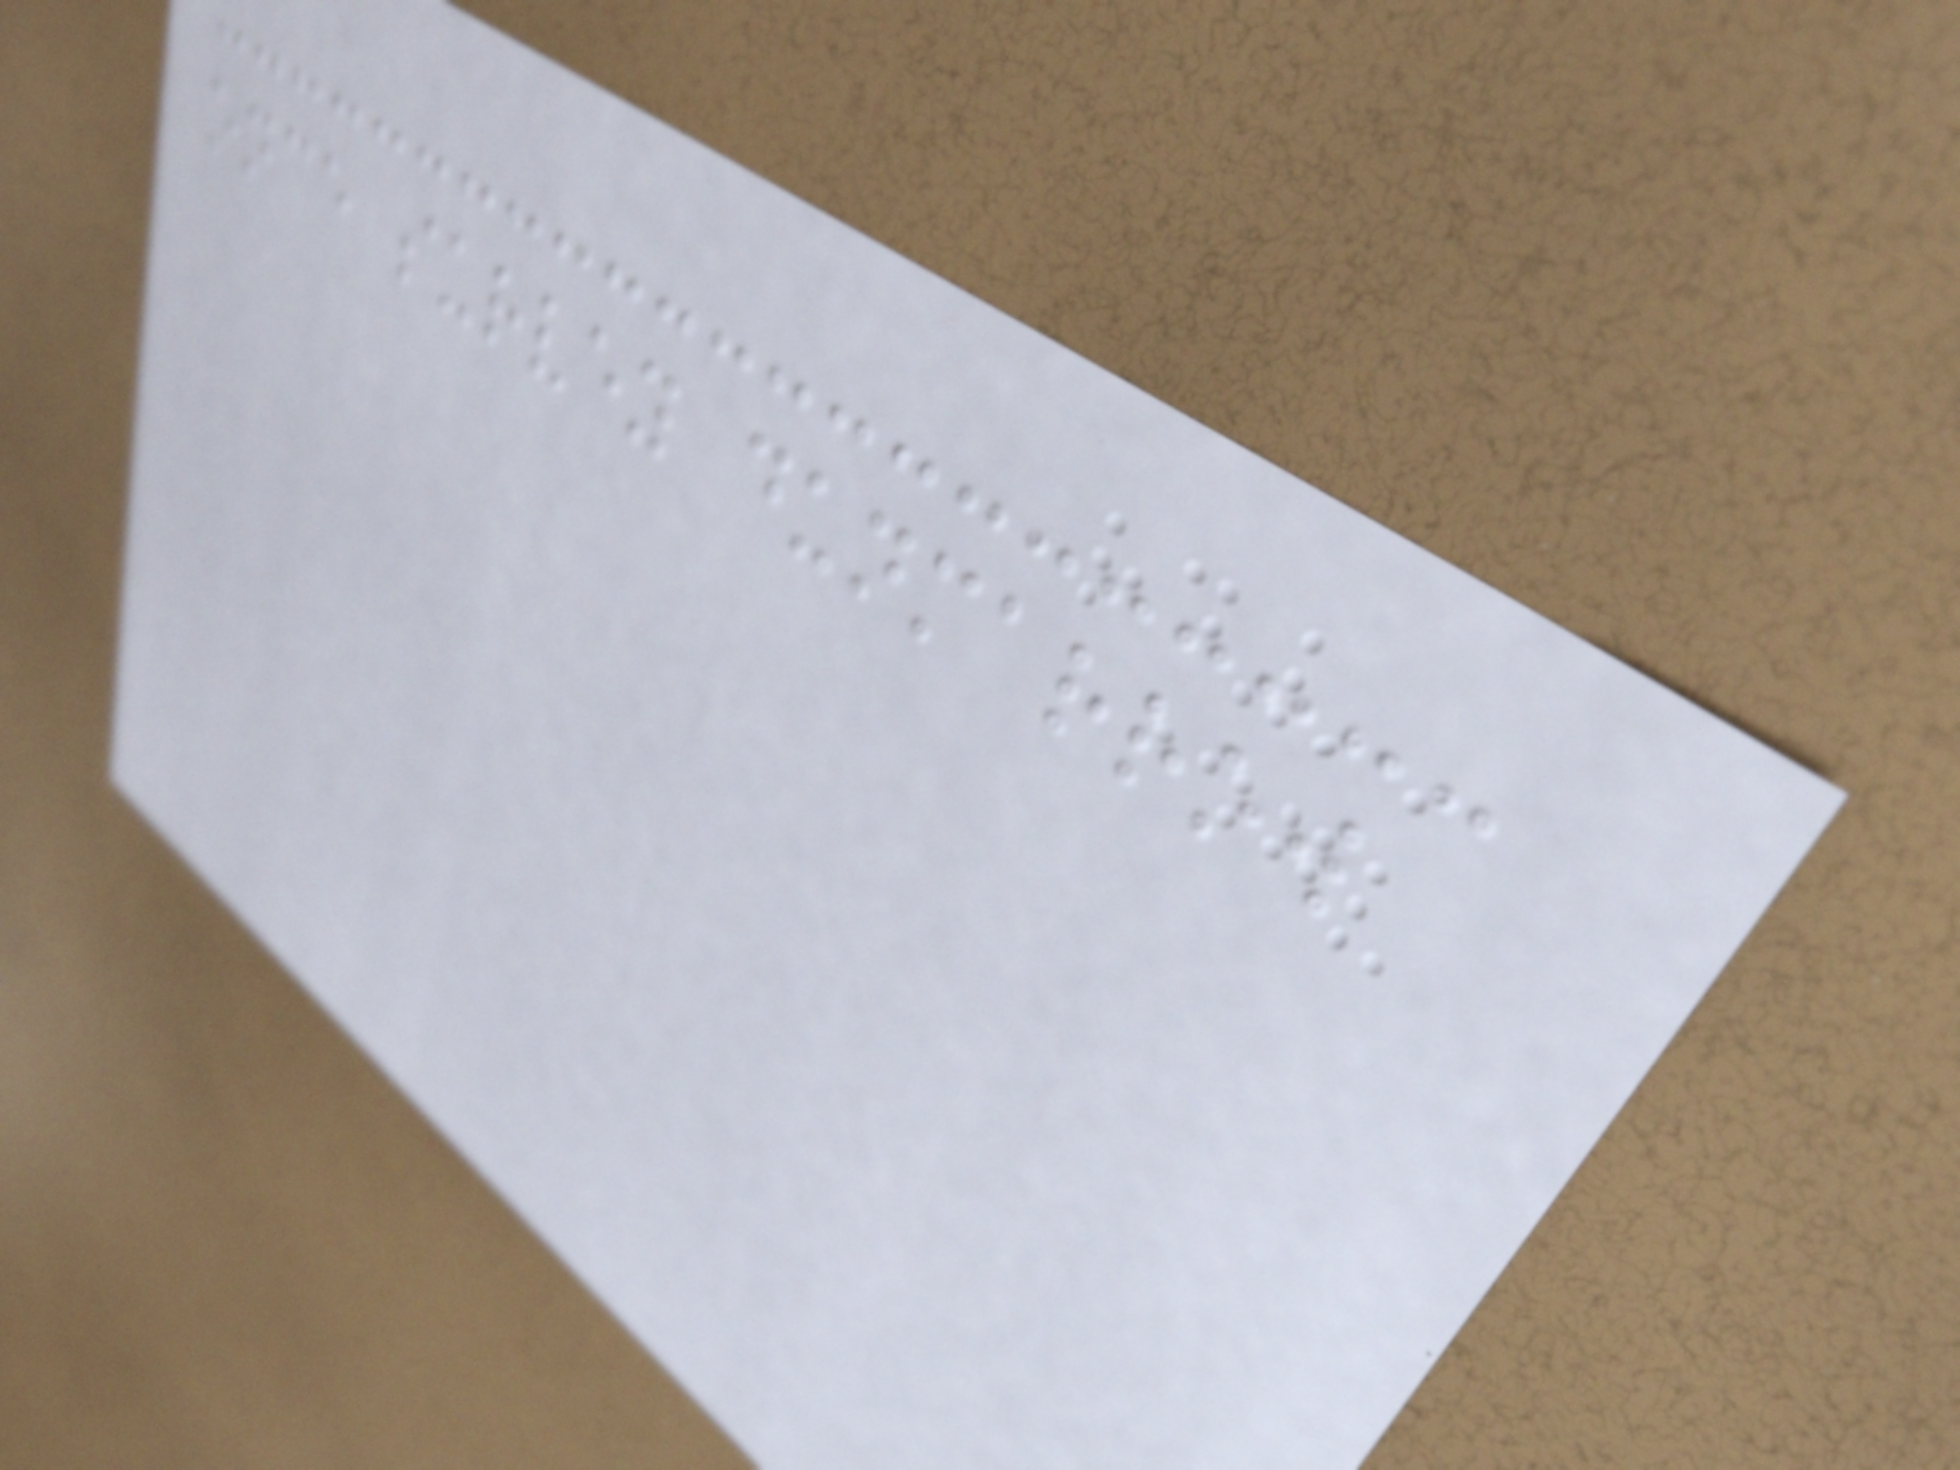once survey dunmarrow
